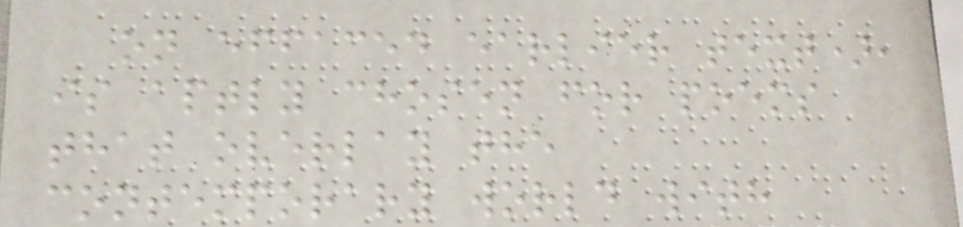on effaced earlier text),
is aptly chosen for poems
that overlay the
contemporary world with
